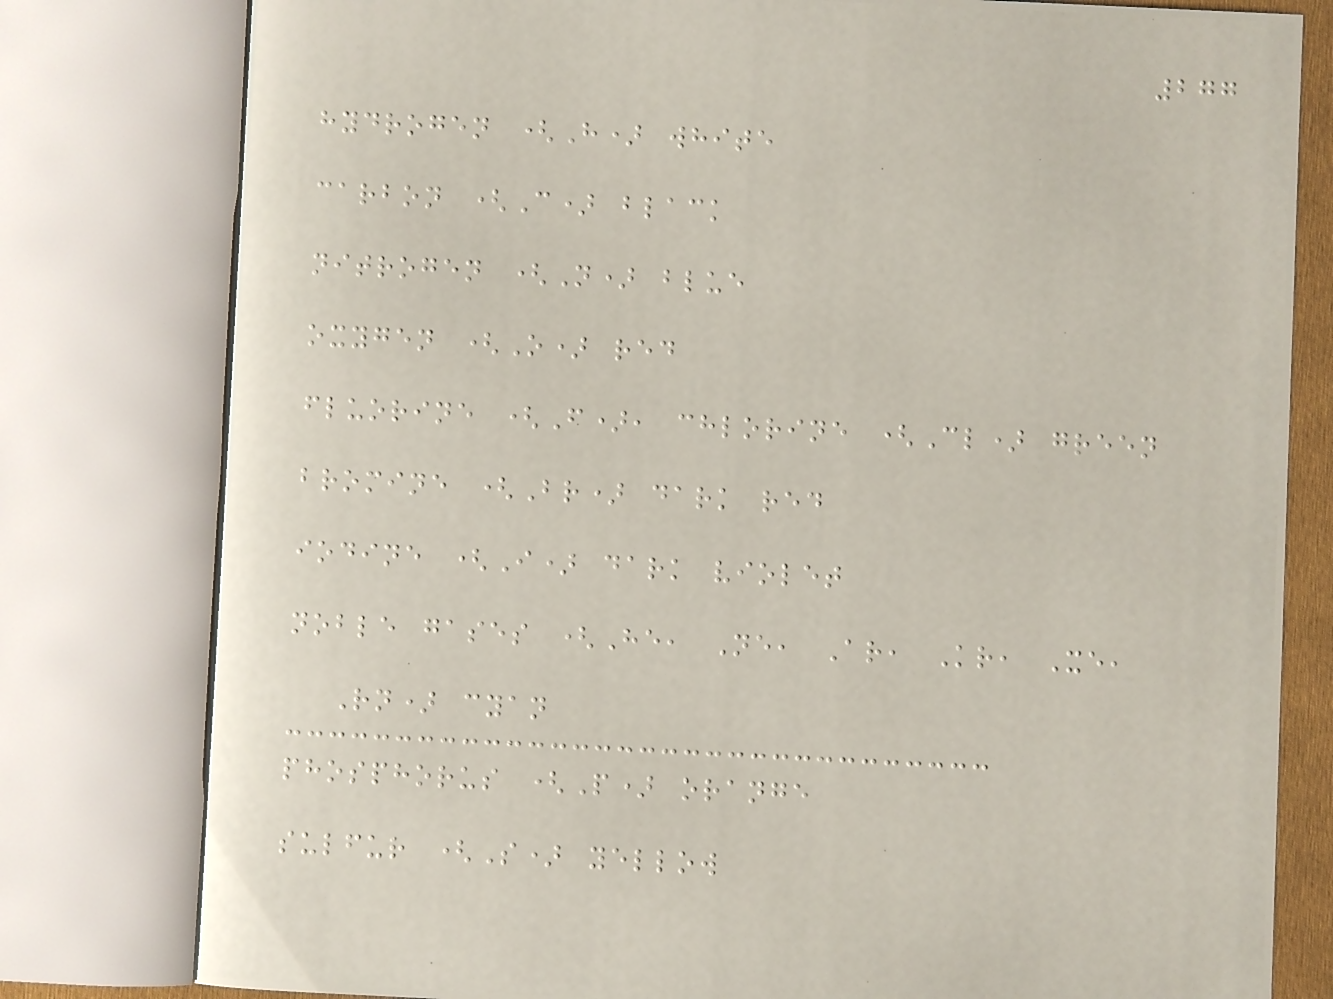277
hydrogen (H) white
carbon (C) black
nitrogen (N) blue
oxygen (O) red
fluorine (F), chlorine (Cl) green
bromine (Br) dark red
iodine (I) dark violet
noble gases (He, Ne, Ar, Kr, Xe,
Rn) cyan
phosphorus (P) orange
sulfur (S) yellow
